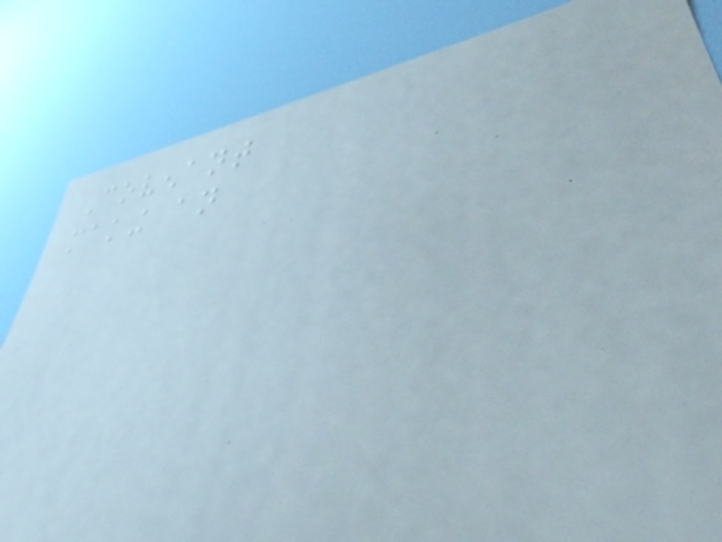Covenant
making an
